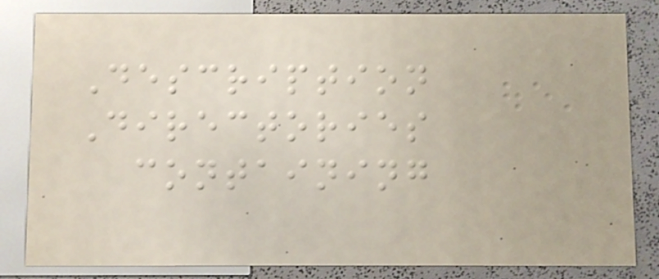Description
Directories
containing
